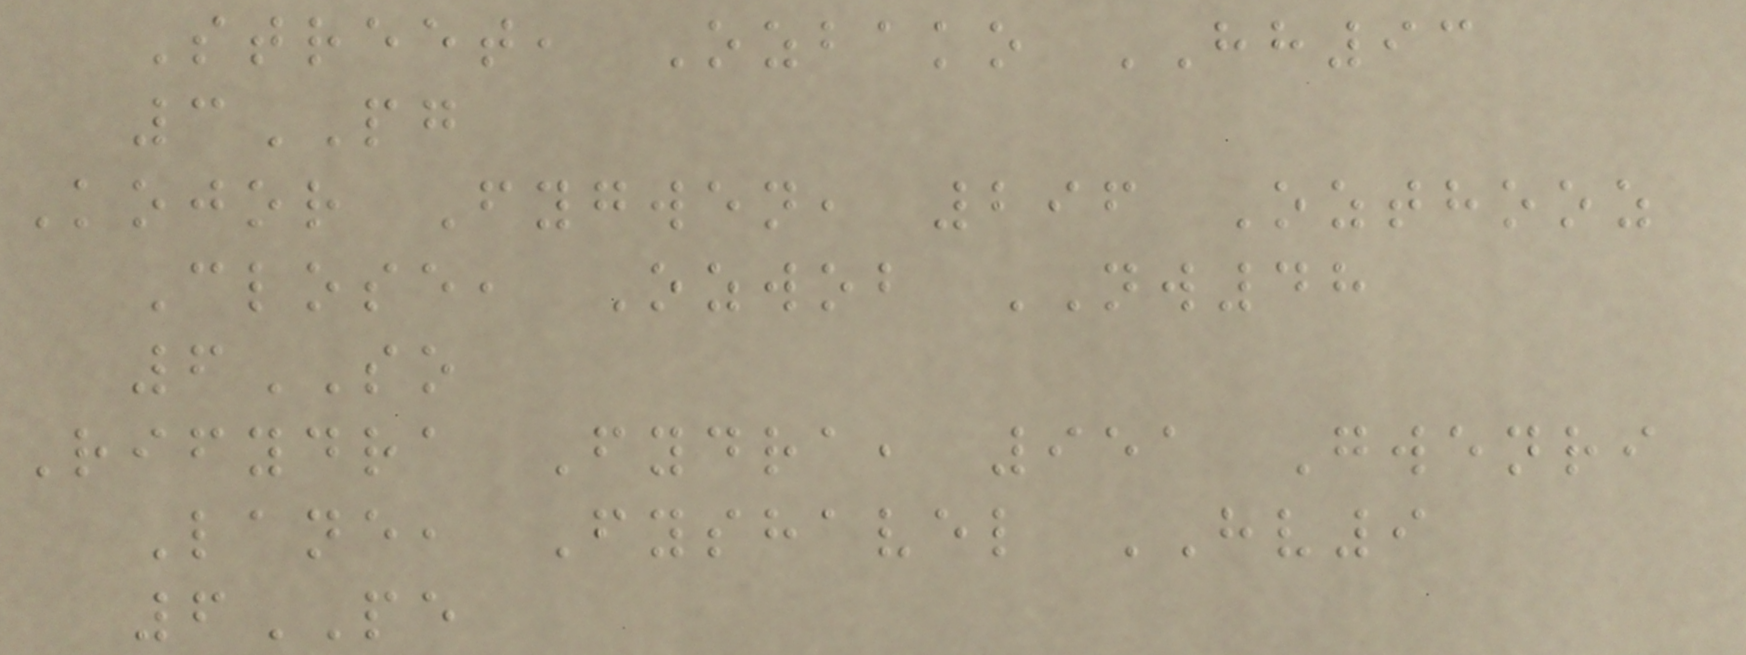Street, Ozbako HH93
3PG
Kojor Fygwen, 296 Ozthooz
Close, Ozwob NW48
6SO
Rifydra Fydra, 951 Gwenri
Lane, Fyshavel HV9
6PE
